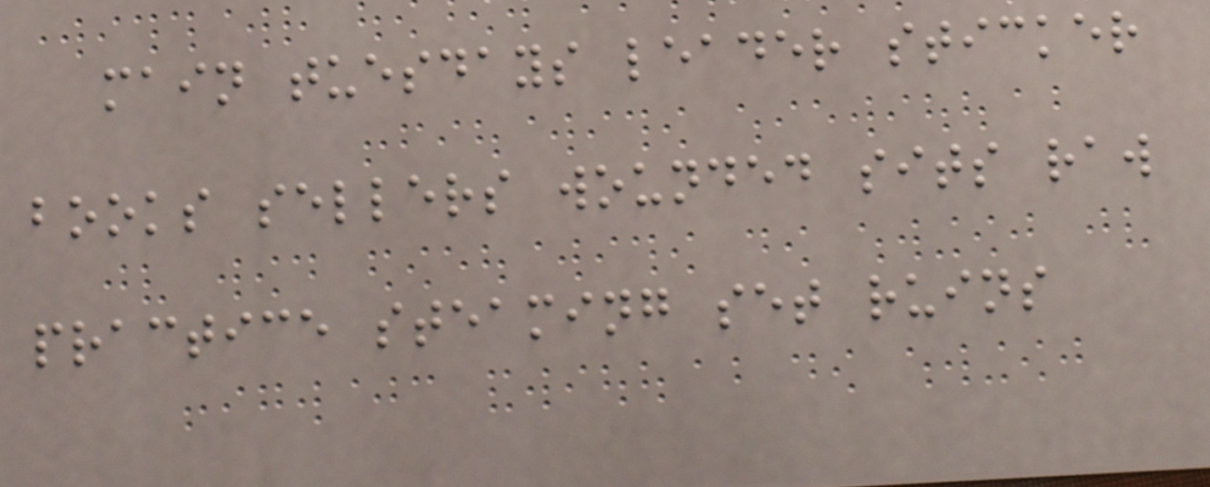main tuesdays leader sticker
books sellers wounded sits raw
practice steaming set ruins
